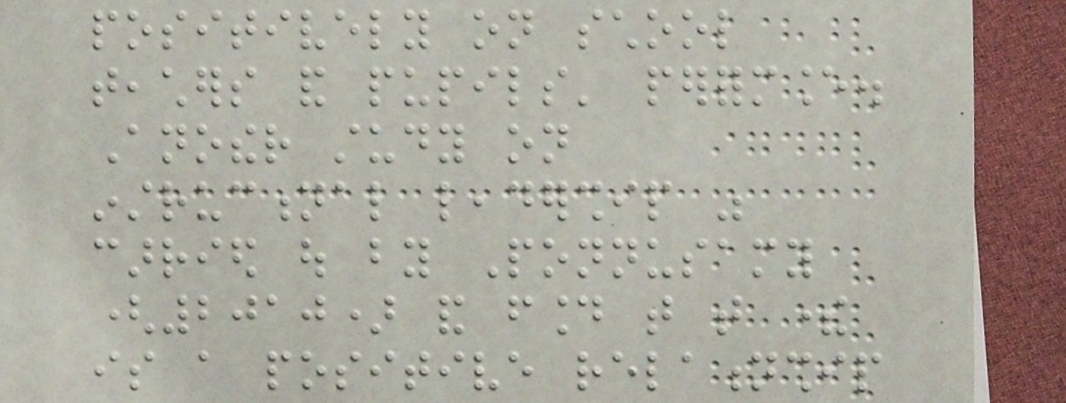positively on school
teachers and pupils' performance.
Another study on
instructional leadership was
carried out by Ponnusamy
(2010) and found that that there
is a positive relationship
